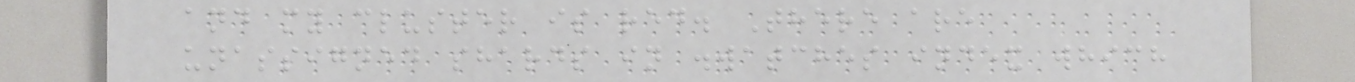and my cluster is red. There are
unassigned shards in .watches index which
